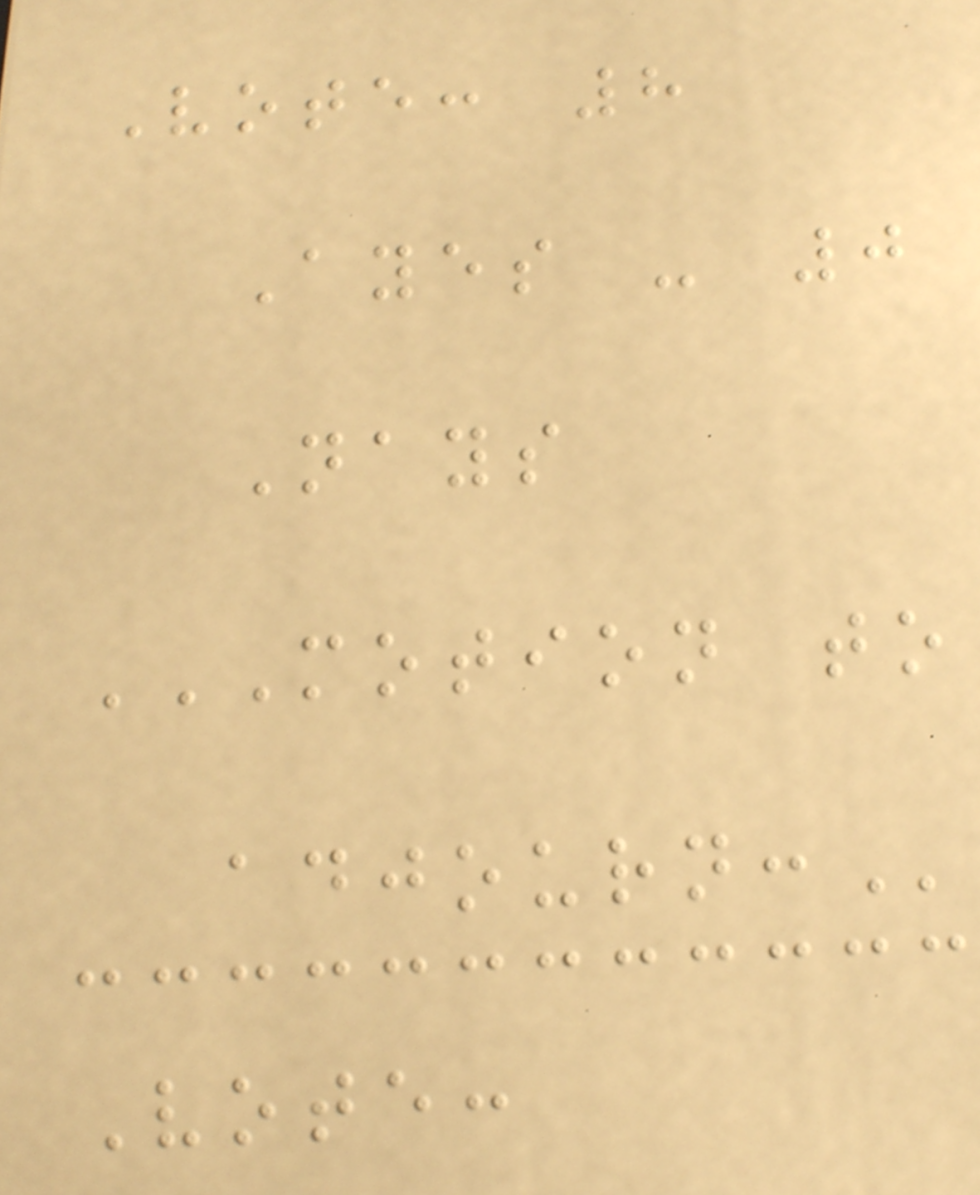Vote: 8
Ayes - 0
Nays
MOTION TO
ADJOURN:
Vote:
